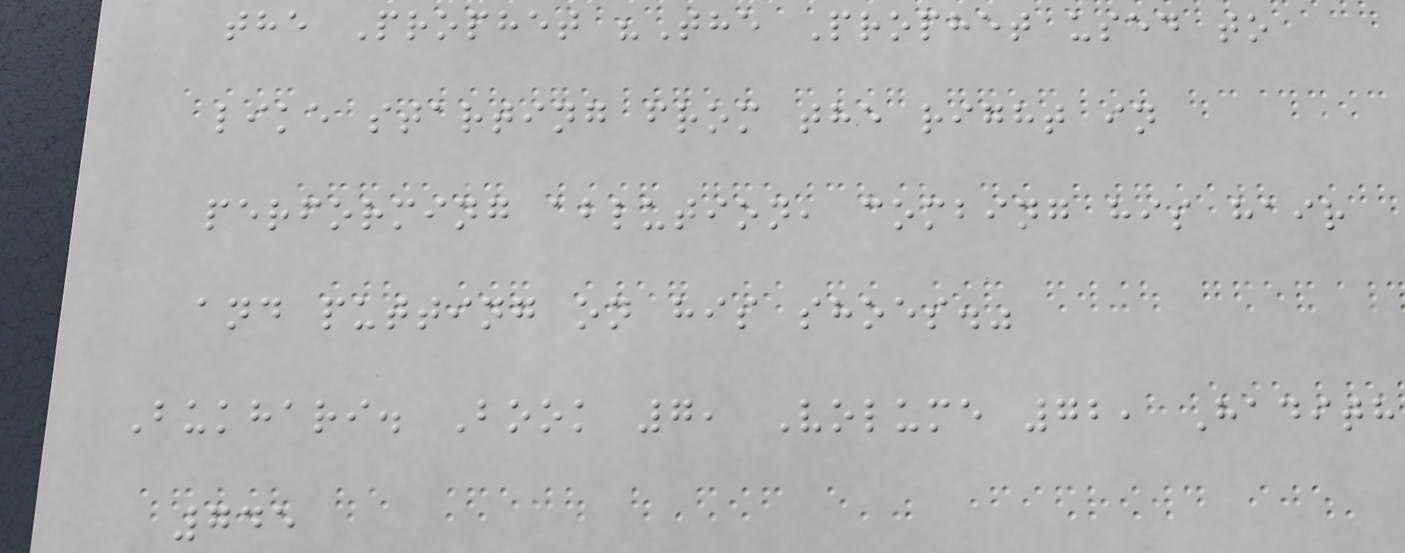the Prophet "The Prophet used to
like starting from the right in
performing ablution, combing his hair
and putting on his shoes."
Bukhari. Book 7, Volume 72, Hadith
745
